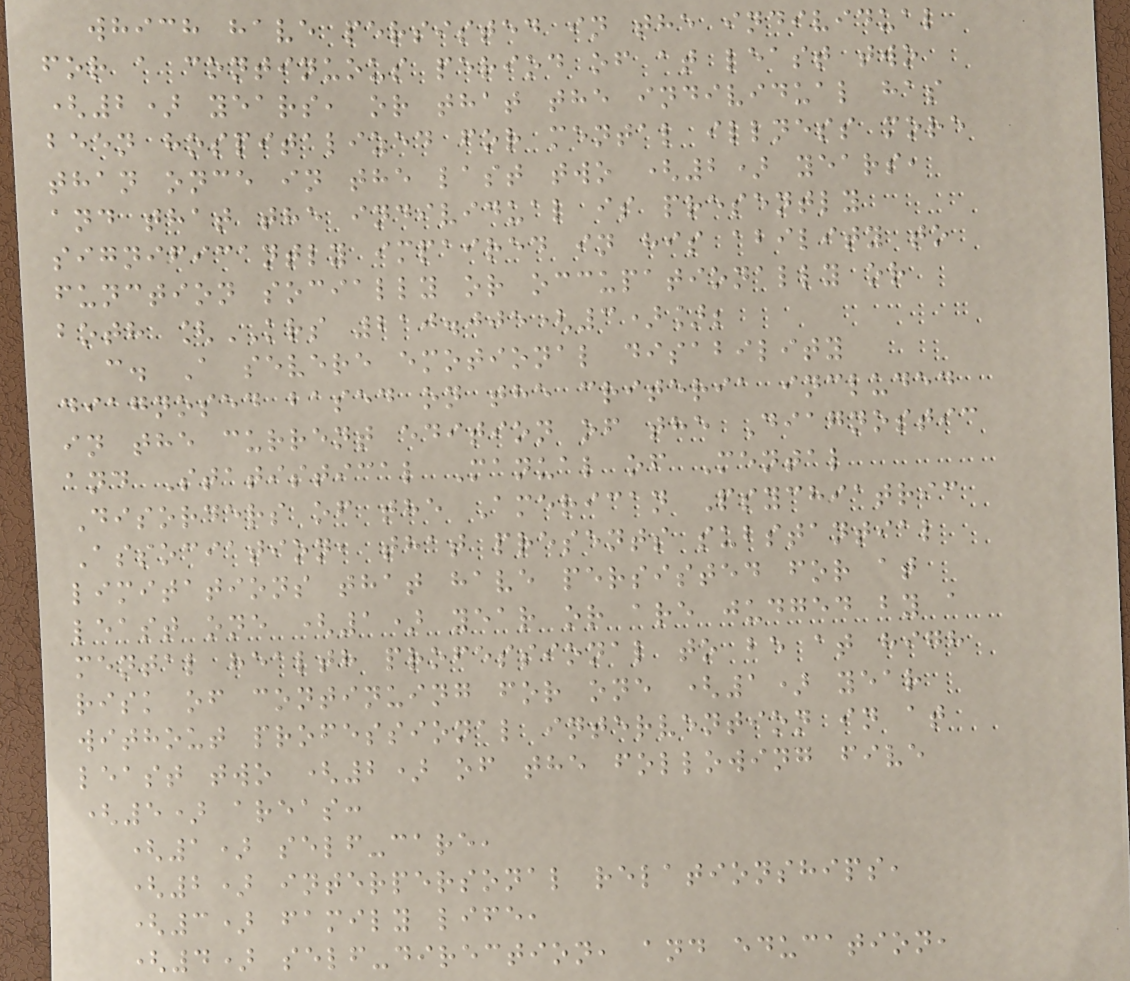which have persisted in the individual
for a continuous period of at least two
(2) years, or that the individual has
been hospitalized for mental illness more
than once in the last two (2) years,
and that the individual is presently
significantly impaired in his ability to
function socially or occupationally or
both [KRS 210.005(3)];
c. A severe emotional disability
diagnosed based on the criteria included
in the current edition of the Diagnostic
and Statistical Manual of Mental
Disorders of the American Psychiatric
Association, that presents substantial
limitations that have persisted for at
least one (1) year or are judged by a
mental health professional to be at high
risk of continuing for one (1) year
without professional intervention in at
least two (2) of the following five
(5) areas:
(1) self-care,
(2) interpersonal relationships,
(3) family life,
(4) self-direction, and education,
